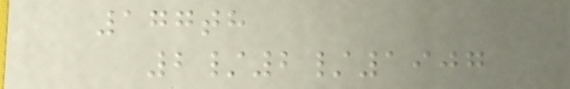177th
2/2/1907
